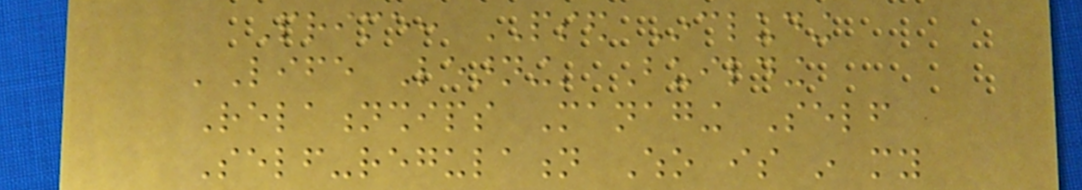Prime: PSED Including
'Life Learning' Building
Relationships Managing Self
Self-regulation Who is in my
